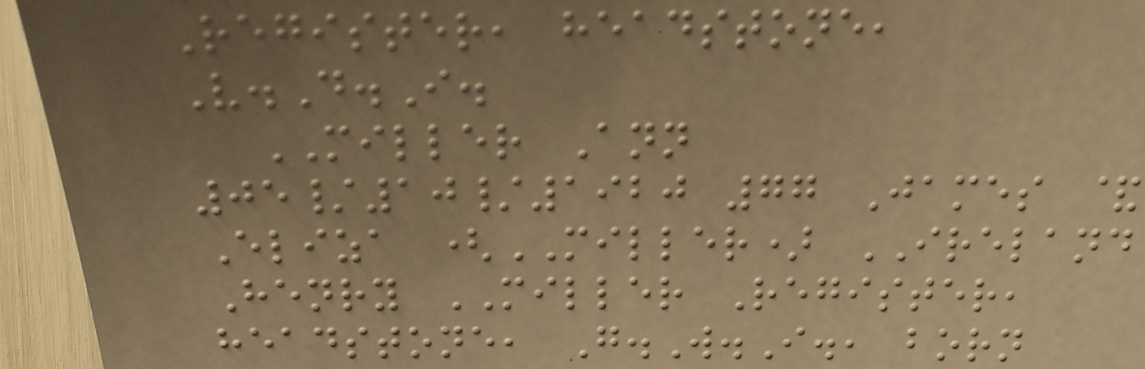Register, headstone,
V.D.I.
MILLER Ann
05/10/1920 77 James &
Eliza (MILLER) IRELAND
Henry MILLER Register,
headstone, G.W.I., born
